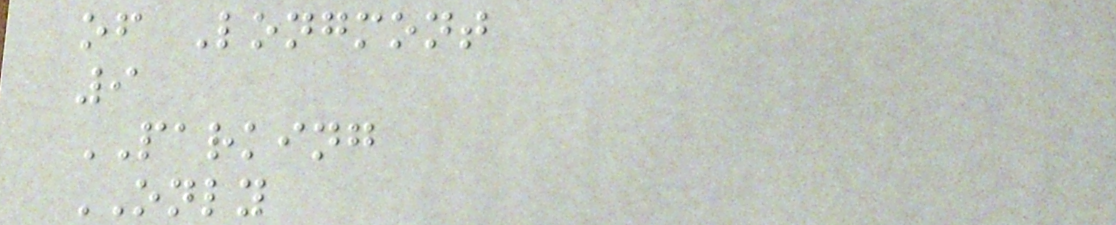of Longmont
9
PARKING
ONLY
